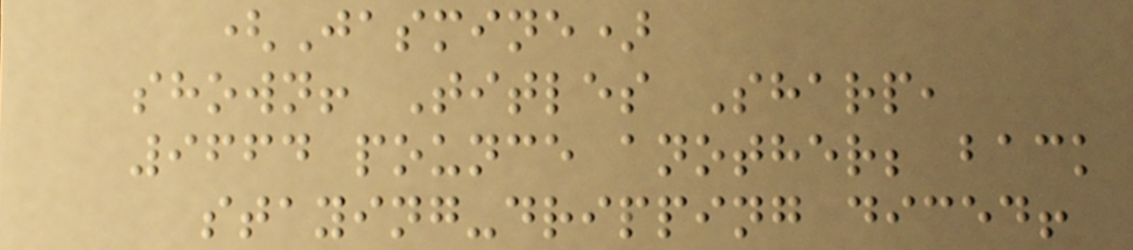(Jasmine)
shown! Titles Sharp,
9664 pounce another; back
staying-dripping diced!
